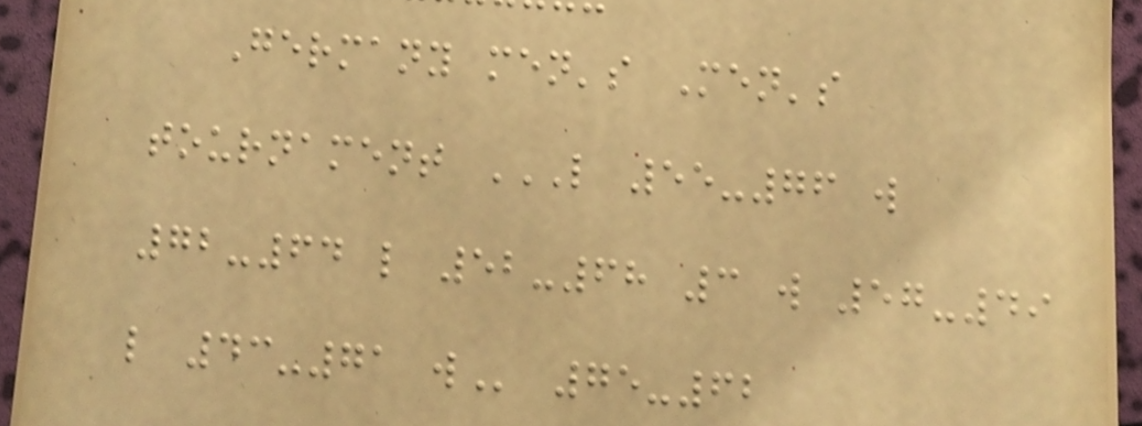Germany men's Men's
tournament L 55-76 W
72-64 L 52-68 3 W 57-49
L 43-71 W 75-62
